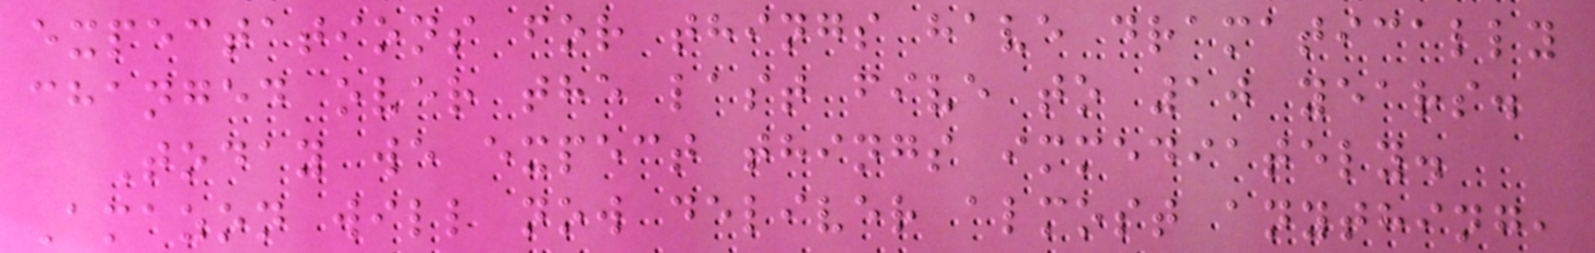expectations for things have dramatically
changed over the last five to 10 years.
Today we expect things immediately.
Amazon will now deliver almost anything,
